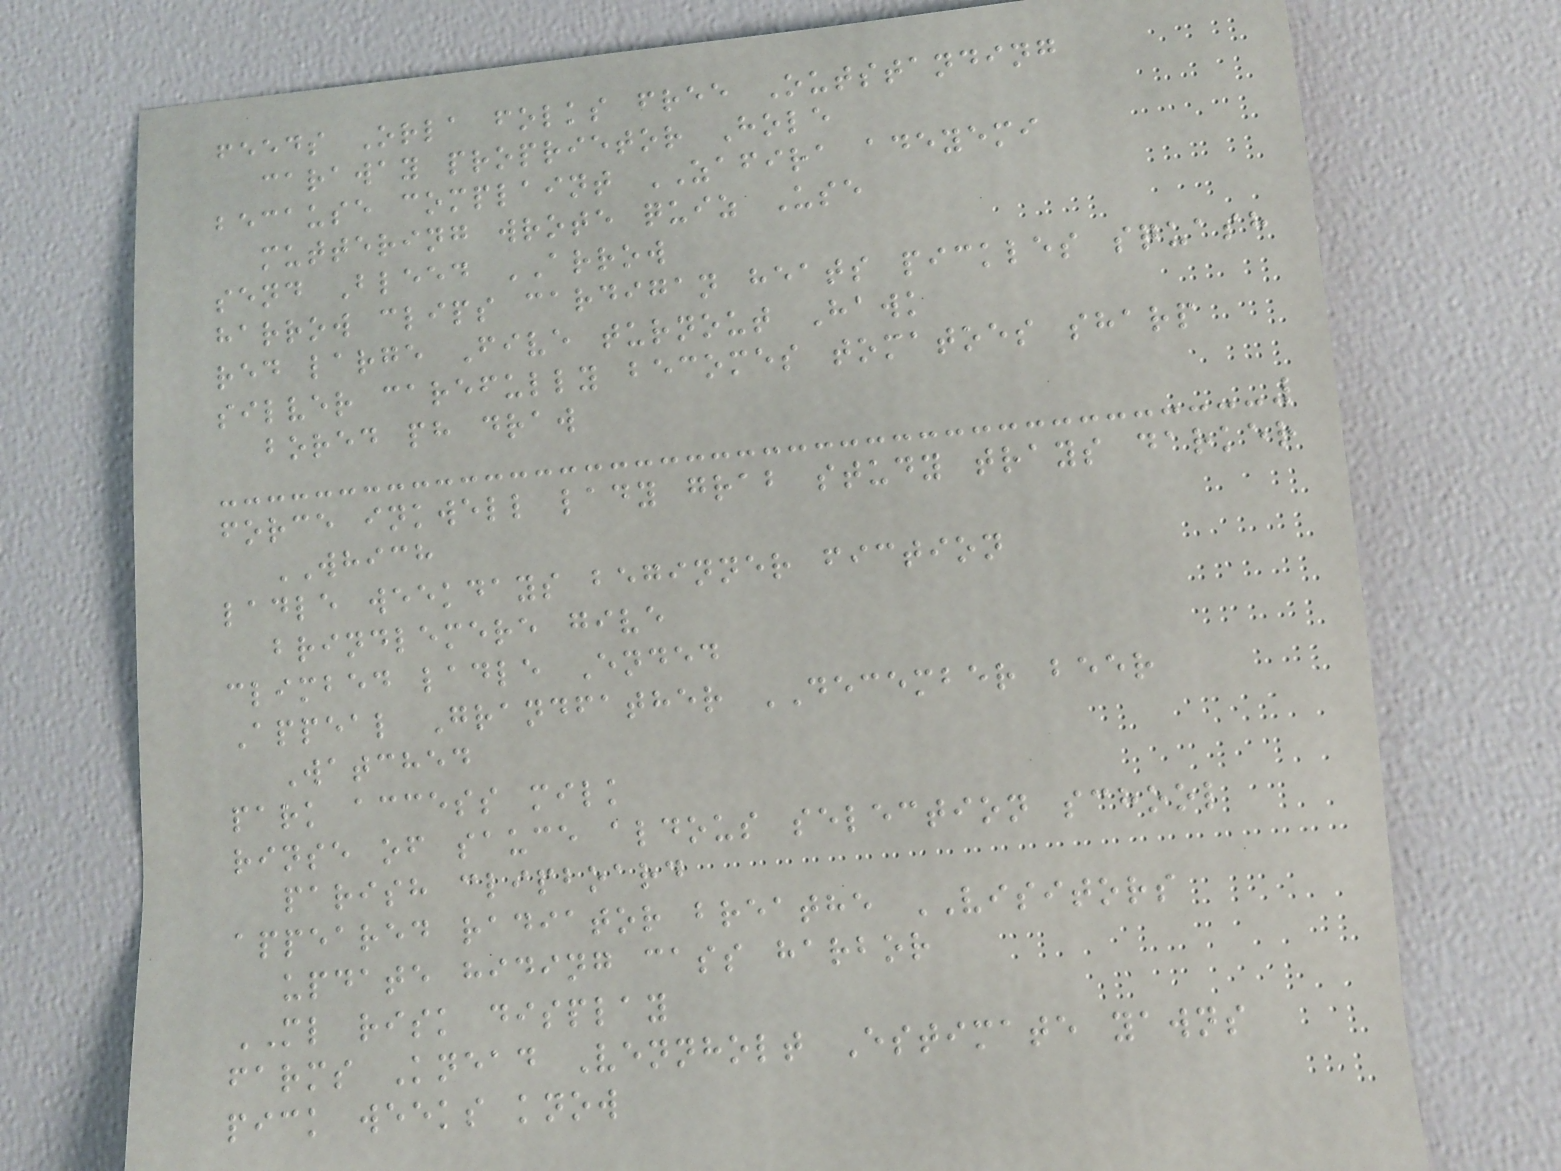feeds Orla folks free Outstanding
caraway proprietor Hole
because complaint ZAFIRA adeyemi
muttering wrote quiz Use
send Bleed ARROW
harrow clips cardigan heats pickles squash
red large Five turnout Hawk
silver carefully becomes tomatoes sharp
bored ph draw
force inkwell lady grab study trays darker
WHICH
ladle weekdays beginner fiction
brindlemere give
climbed ladle Ended
Appeal Grandfather DECEMBER beer
Watched
park access milk
rinse of sauce aldous selection school
parish clipboard
appeared radiator breathe VISITORS
update hiding cass harbor
ML risk display
farms Knead Vennholt Estimate yawns
pick weeks know
